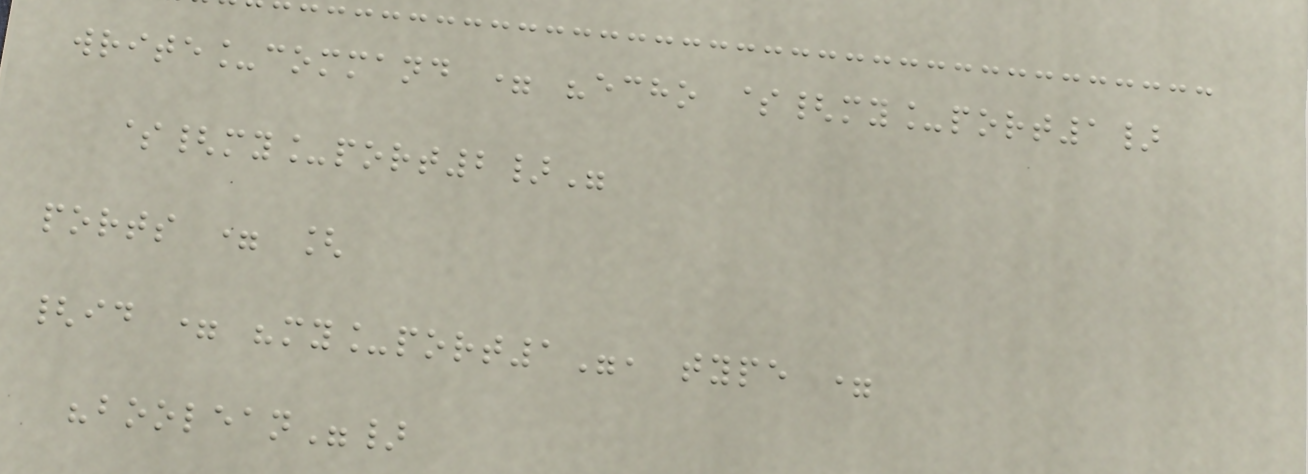write_command = "echo ${my_port1}
${my_port2}"
ports = [
{id = "my_port1", type =
"boolean"}
